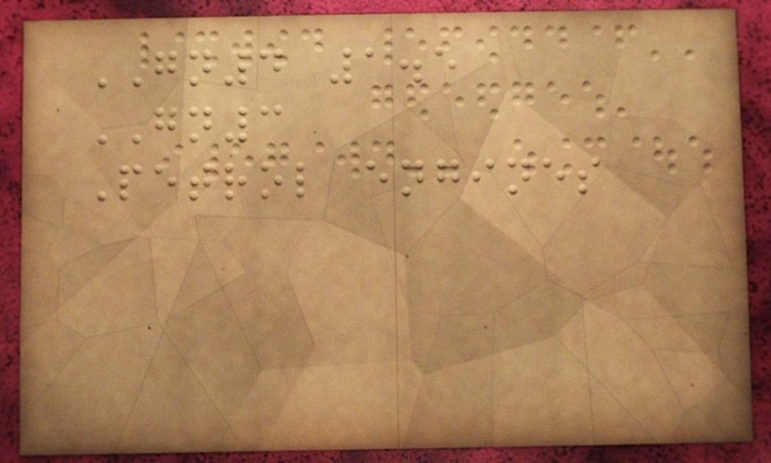GN4 1.5
GN3
Petrol engines
